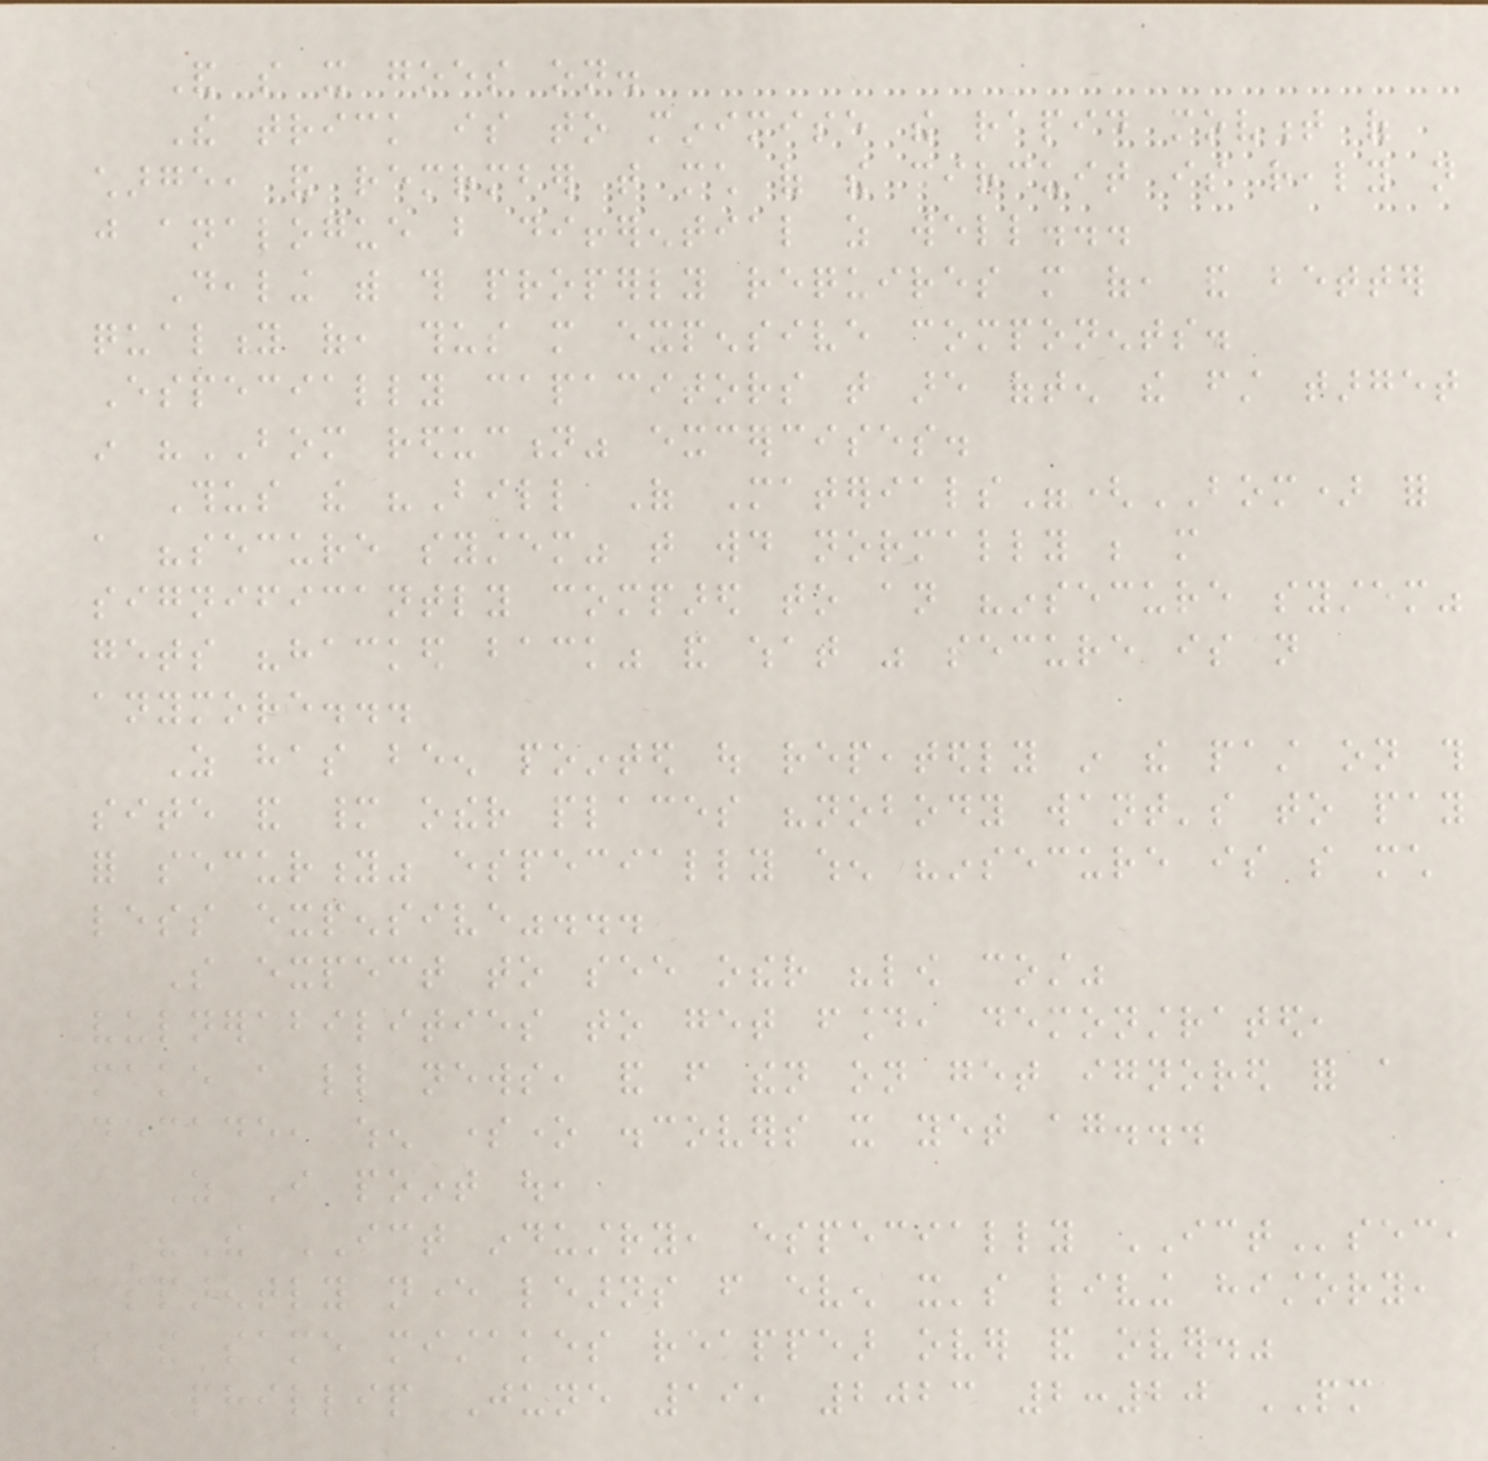And so it goes on.
The trick is to minimise the rapid movment of
charge, and remrmber that much of the circuit is realy not
just analogue but differential as well...
Dealing with this properly requires more of, and better
quality of, thus more expensive components.
Especially capacitors that are often the first target
in "BOM reduction" excercises.
Thus the "Bill Of Materials"(BOM) for
a "secure system" that would normally be more
significantly compared to an "insecure system"
gets "hacked back" and what was secure is not
anymore...
As has been pointed out repeatedly in the past on this
site and many other places "nobody want's to pay
for security" especially when "insecure is so much
less expensive"...
So expect to see other "low cost"
vulnerabilities to get found, demonstrated,
make a little news, and from then on get ignored for a
decade, when someone discovers it yet again...
As I point out,
"The ICT industry, especially ICTsec,
apparently never learns from even it's living history,
so the same mistakes reappear over and over."
Phillip June 19, 2023 2:20 PM
